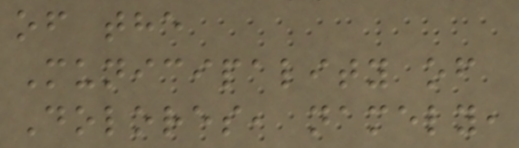of the
Municipality of
Dolores, namely,
